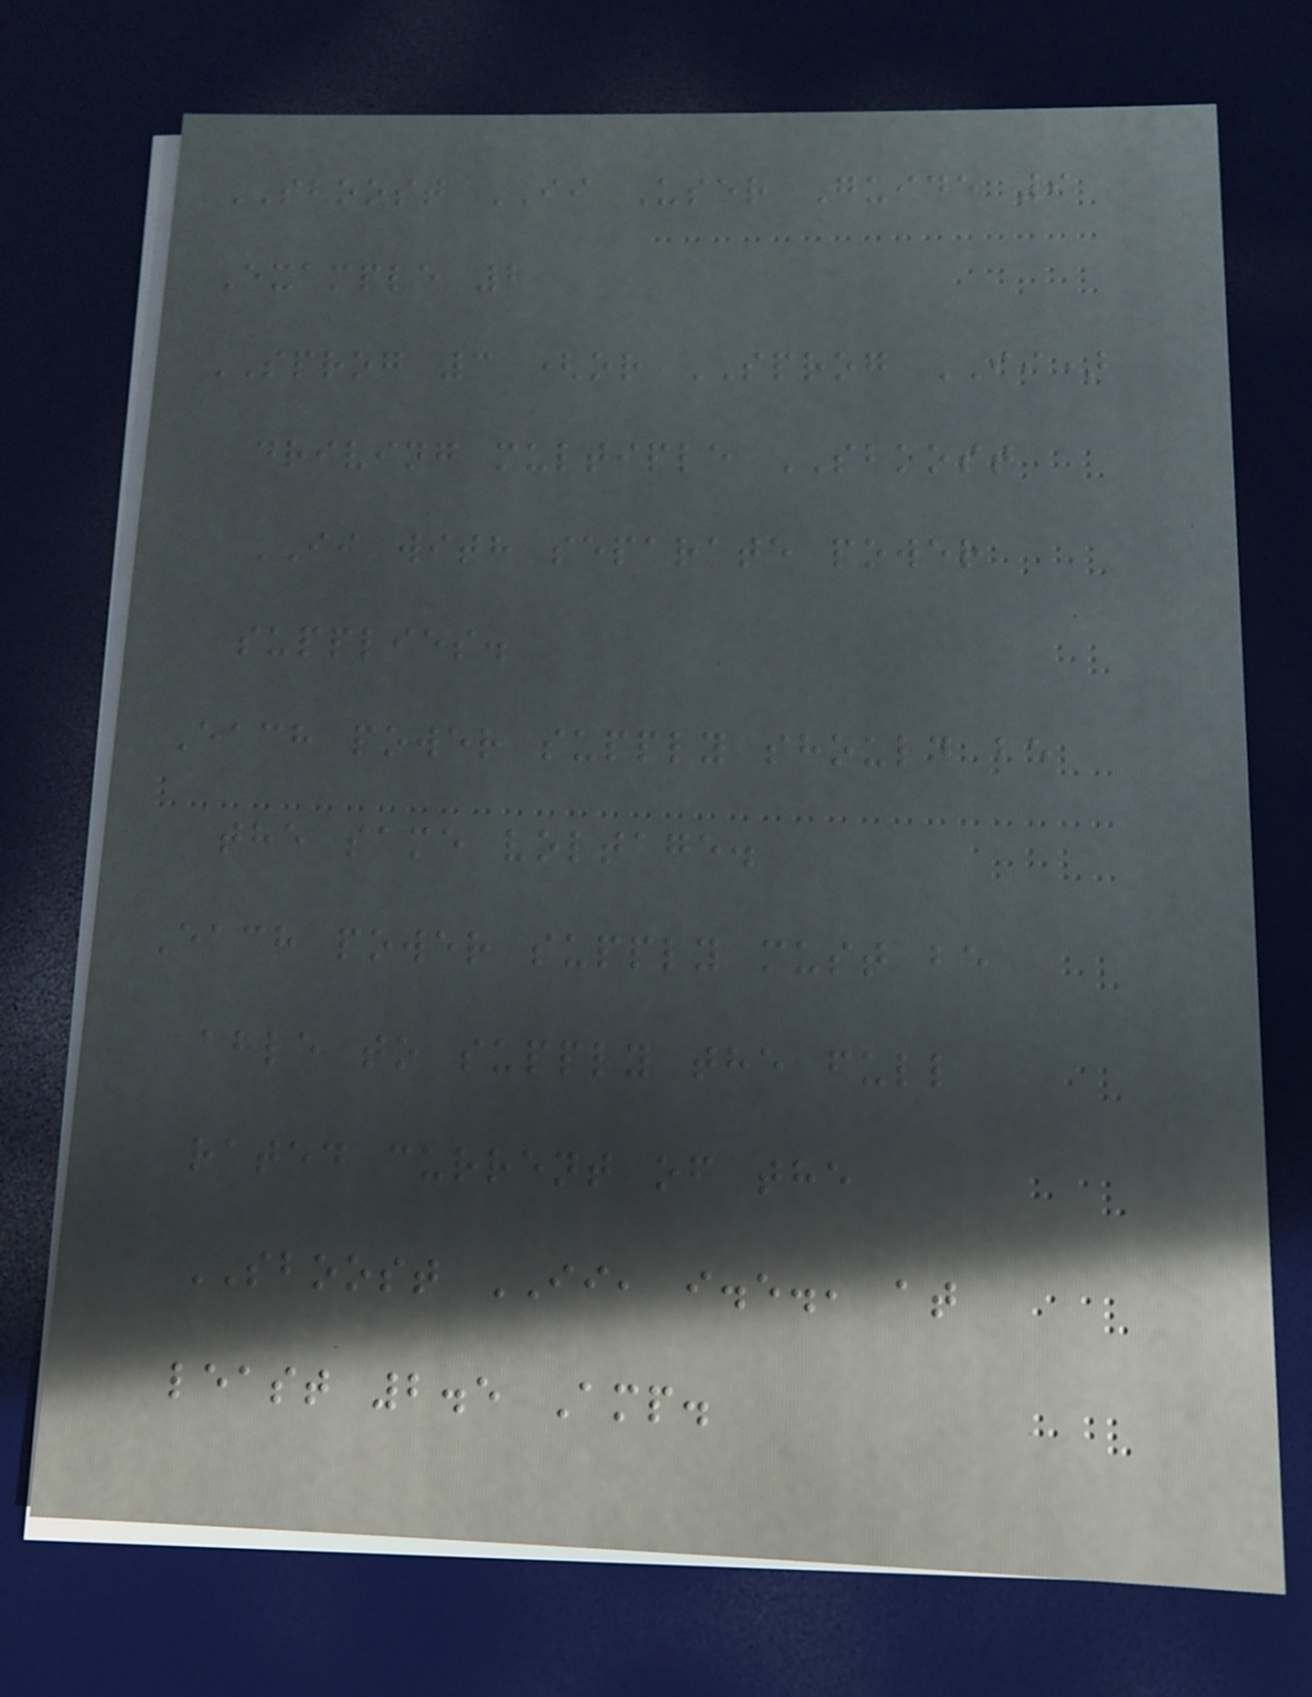SBOOST II User Guide 9
Example 2
SPROG 3 (or SPROG II)
driving multiple SBOOST
II with separate power
supplies.
Each power supply should be
the same voltage.
Each power supply must be
able to supply the full
rated current of the
SBOOST II, i.e., at
least 2.5 Amp.
